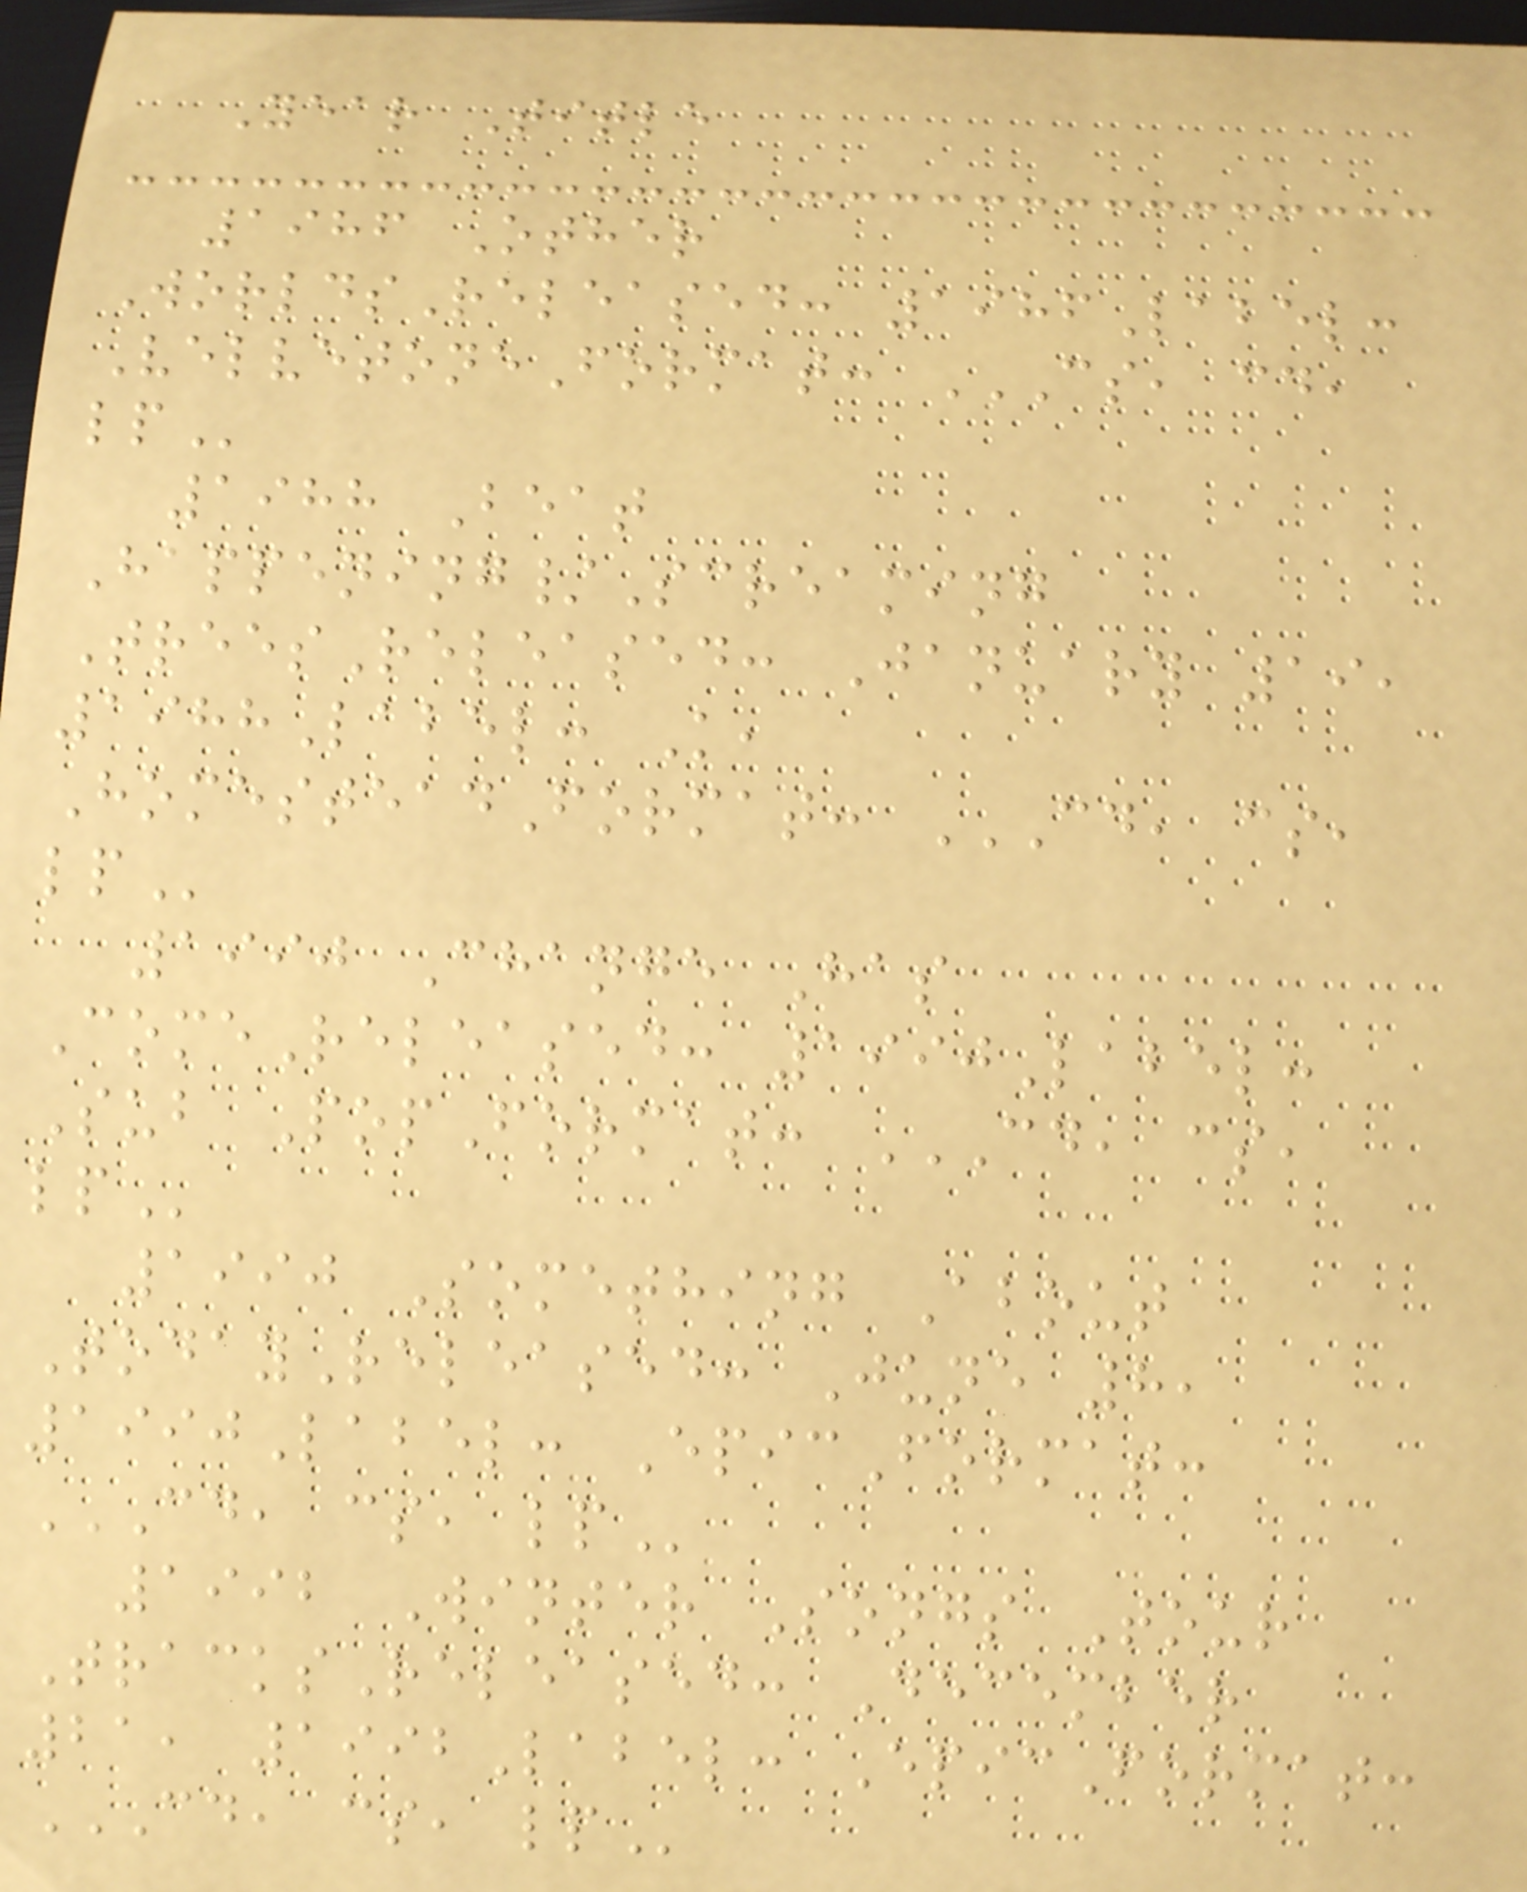Year Title
1986 Other
WorldsReleased: 1986Label:
VelvetoneFormat: CS, CD,
LP
1988 Beat
Happening/Screaming
TreesReleased: January 19,
1988Label: K,
HomesteadFormat: CD, CS,
LP
1990 Change Has
ComeReleased: 1990Label:
Sub PopFormat: CD, CS,
LP
1990 Something About
TodayReleased: June 8,
1990Label: EpicFormat:
CD, CS, LP
1992 Winter Songs Tour
TracksReleased: December
21, 1992Label: EpicFormat:
CD, CS, LP
